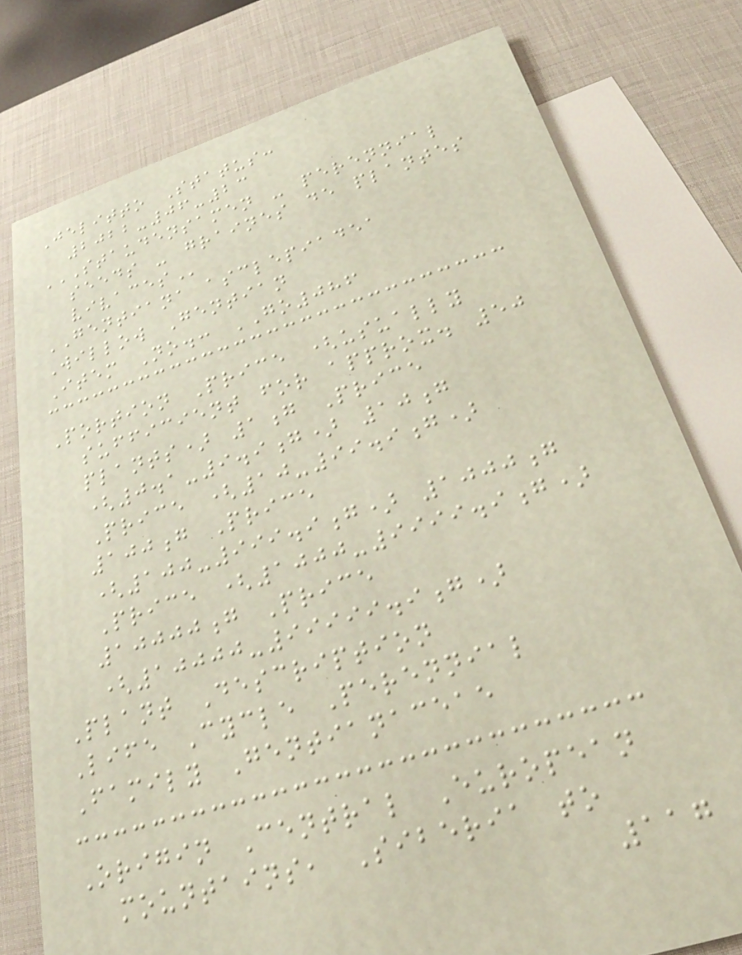Jelitto Status:
2022-06-23
STAUDENSAMEN - PERENNIAL
SEEDS - GRAINES DE PLANTES
VIVACES
GENTIANA asclepiadea
Willow Gentian
Item No.: GO086
Portion Price (usually
sufficient for approx. 50
plants) 1g Price
(0.1-9.9g) 10g
Price (10-99.9g)
100g Price
(100-999.9g) 1000g
Price (1000-9999.9g)
10000g Price
(10000-99999.9g)
Plant Description
Life Cycle Perennial
Family Gentianaceae
Origin Central European
mountains, Siberia to
117
